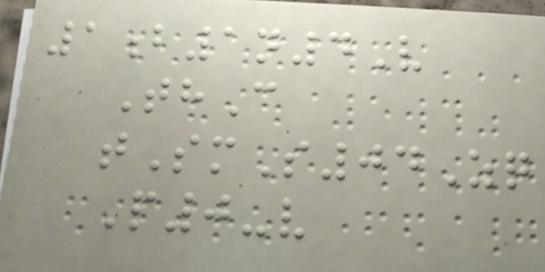1b1n4V
ThC
tSmS04Zq
P0-v
